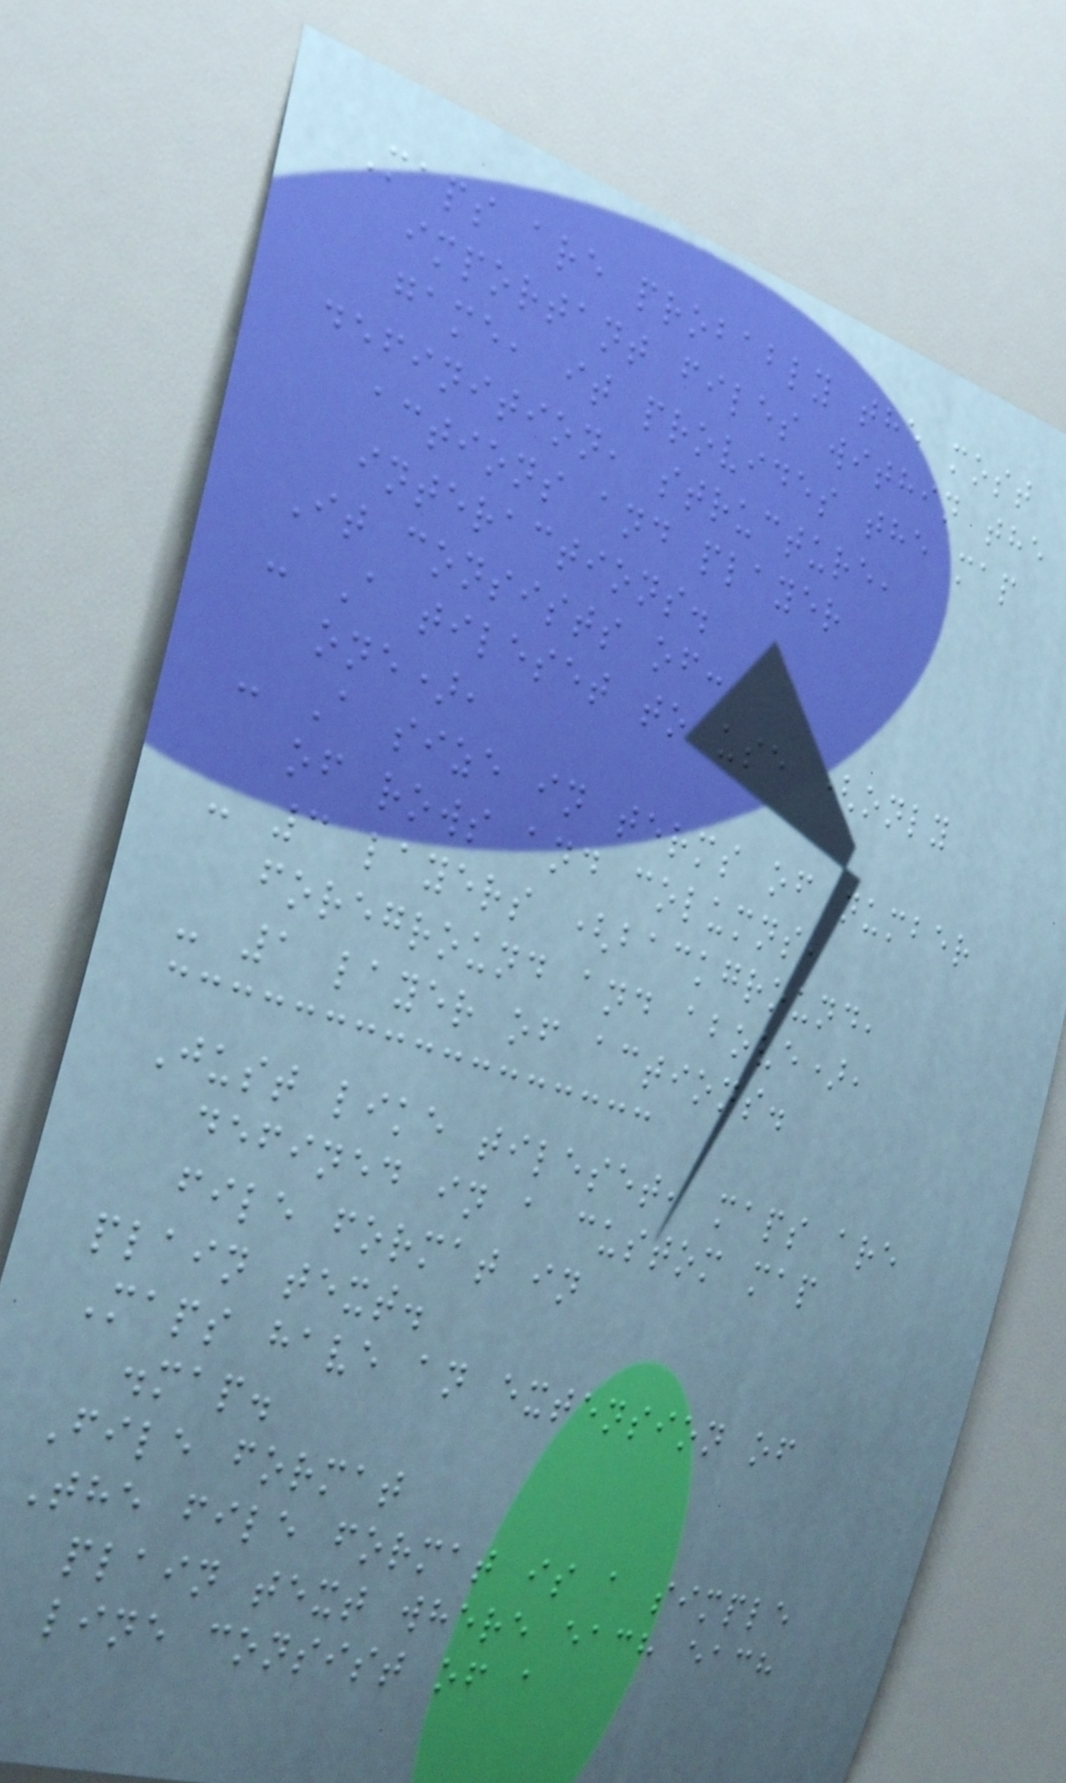Maps are probably the most
important files within the
game, it provides the map
definition, structure,
actions and player
interactions.
It consists of:
- A tileset to use (only
one),
- A size in terms of number
of rows and columns,
- 3 layers (background,
foreground and above),
- 1 layer of actions.
Just like tileset, maps are
defined in a custom map
file format in
plain text.
Maps have an extension of
.map.
File format
The file format is a simple
plain text where each each
line consist of a
